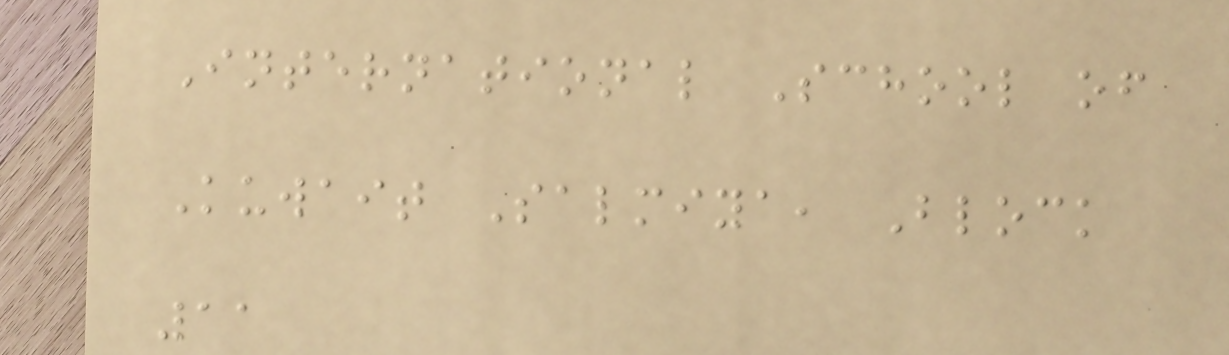International School of
Kuwait Salmiya, Block
11
